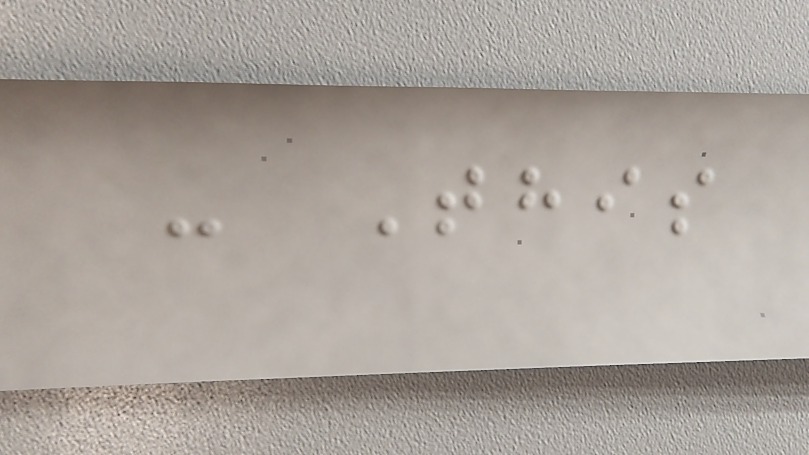- This
